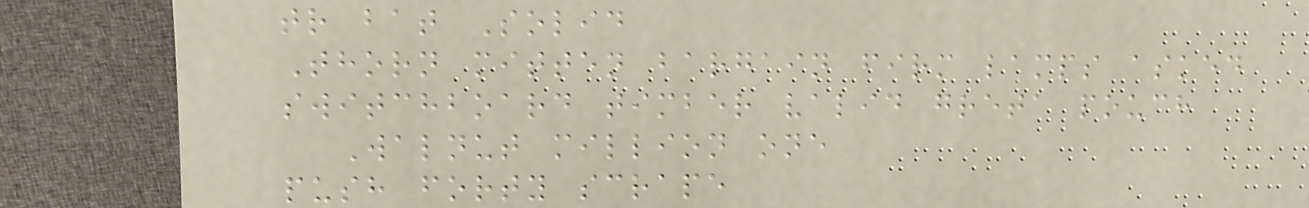tr bat Solid
Thorn mitten bargain firm lamps asked
switchboard timber valid greta pouch
Walnut million one
push forty scrape
